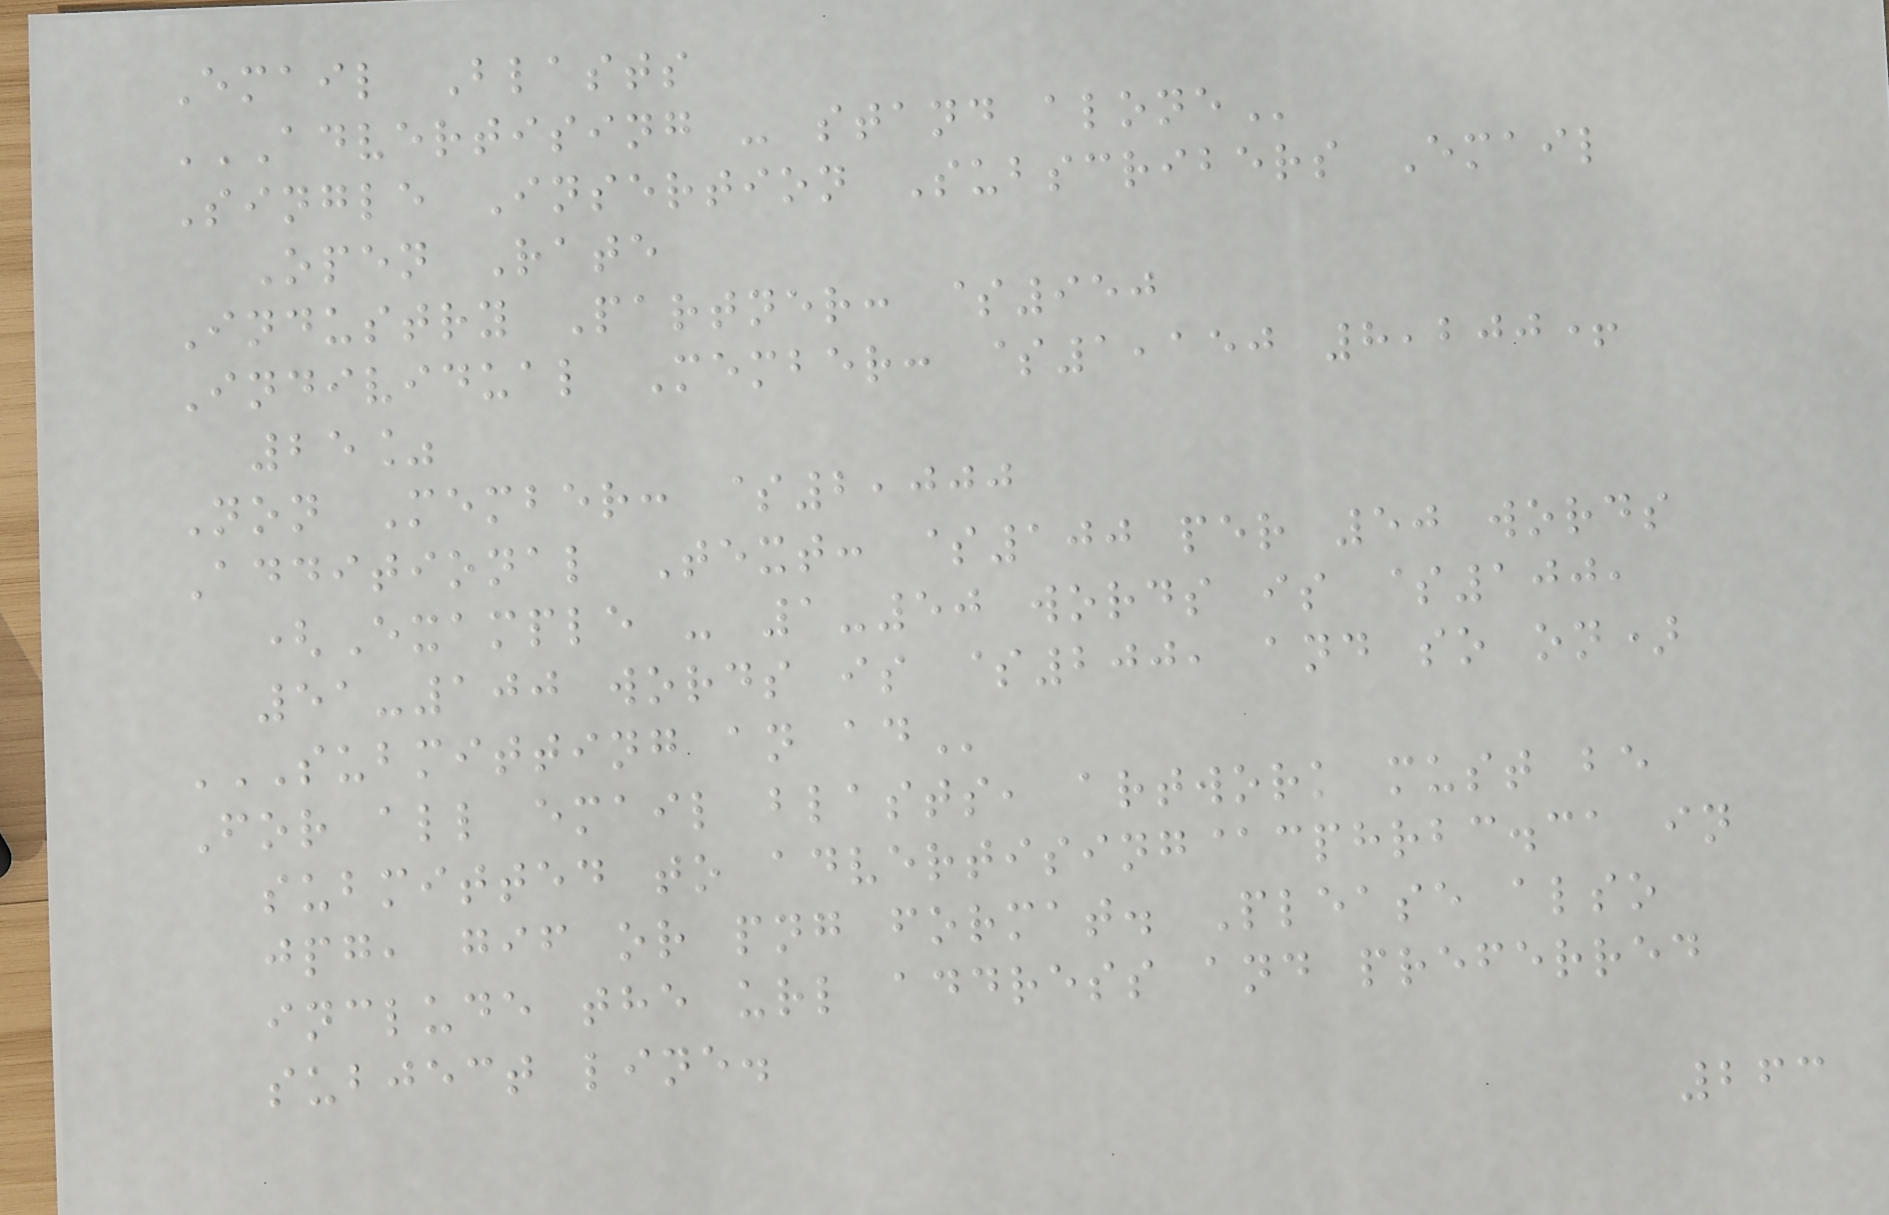Email Blasts
ADVERTISING - STAND ALONE
Single Insertion Subscribers Email
Open Rate
Industry Partner: $950
Individual Member: $1,150 8,200+
25%
Non Member: $2,000
Additional Text: $100 per 50 words
(Example - 1-50 words is $100,
51-100 words is $200, and so on)
SUBMITTING AN AD
For all email blasts, artwork must be
submitted to advertising@cphrbc.ca in
jpg, gif or png format. Please also
include the url address and preferred
subject line.
263
